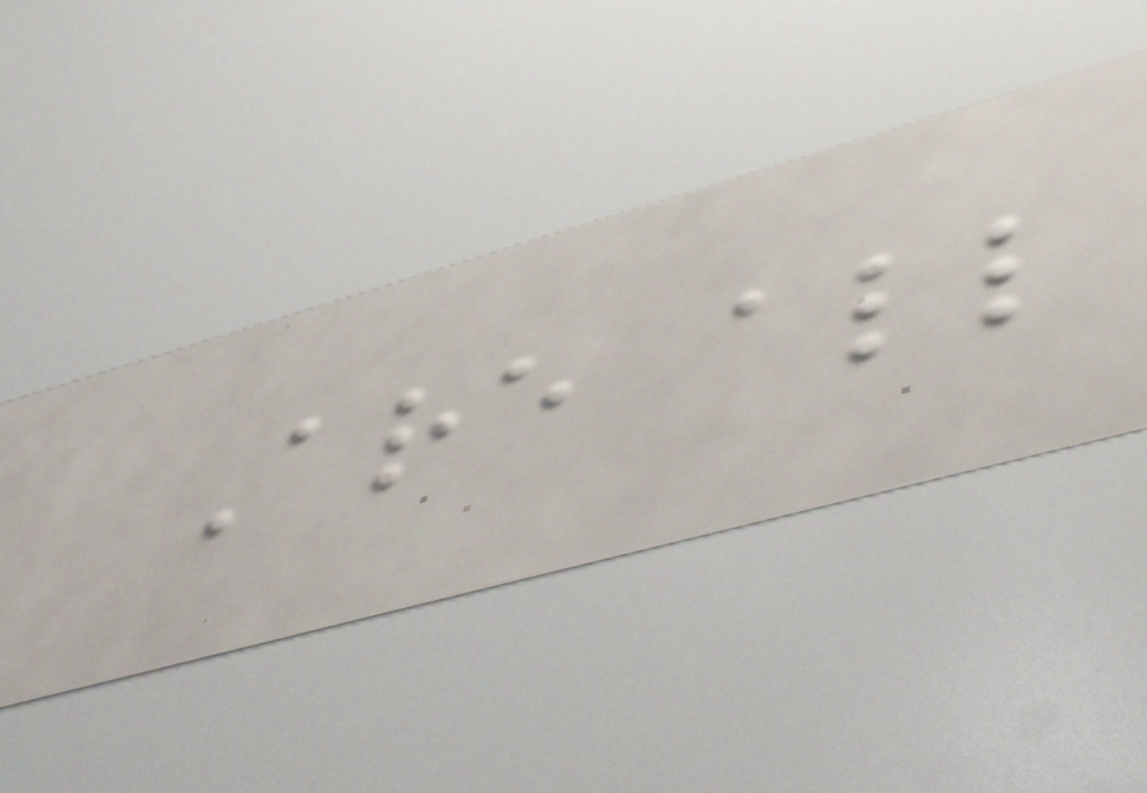Are all
